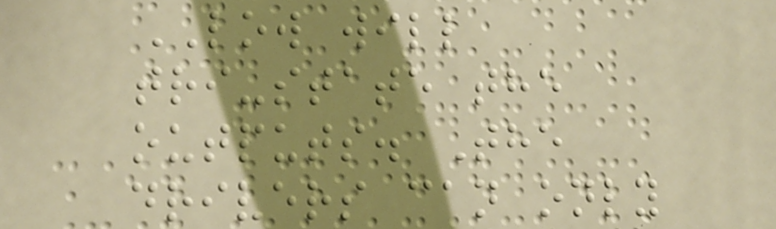LOW will
tri-state the
outputs. The
drivers can only
